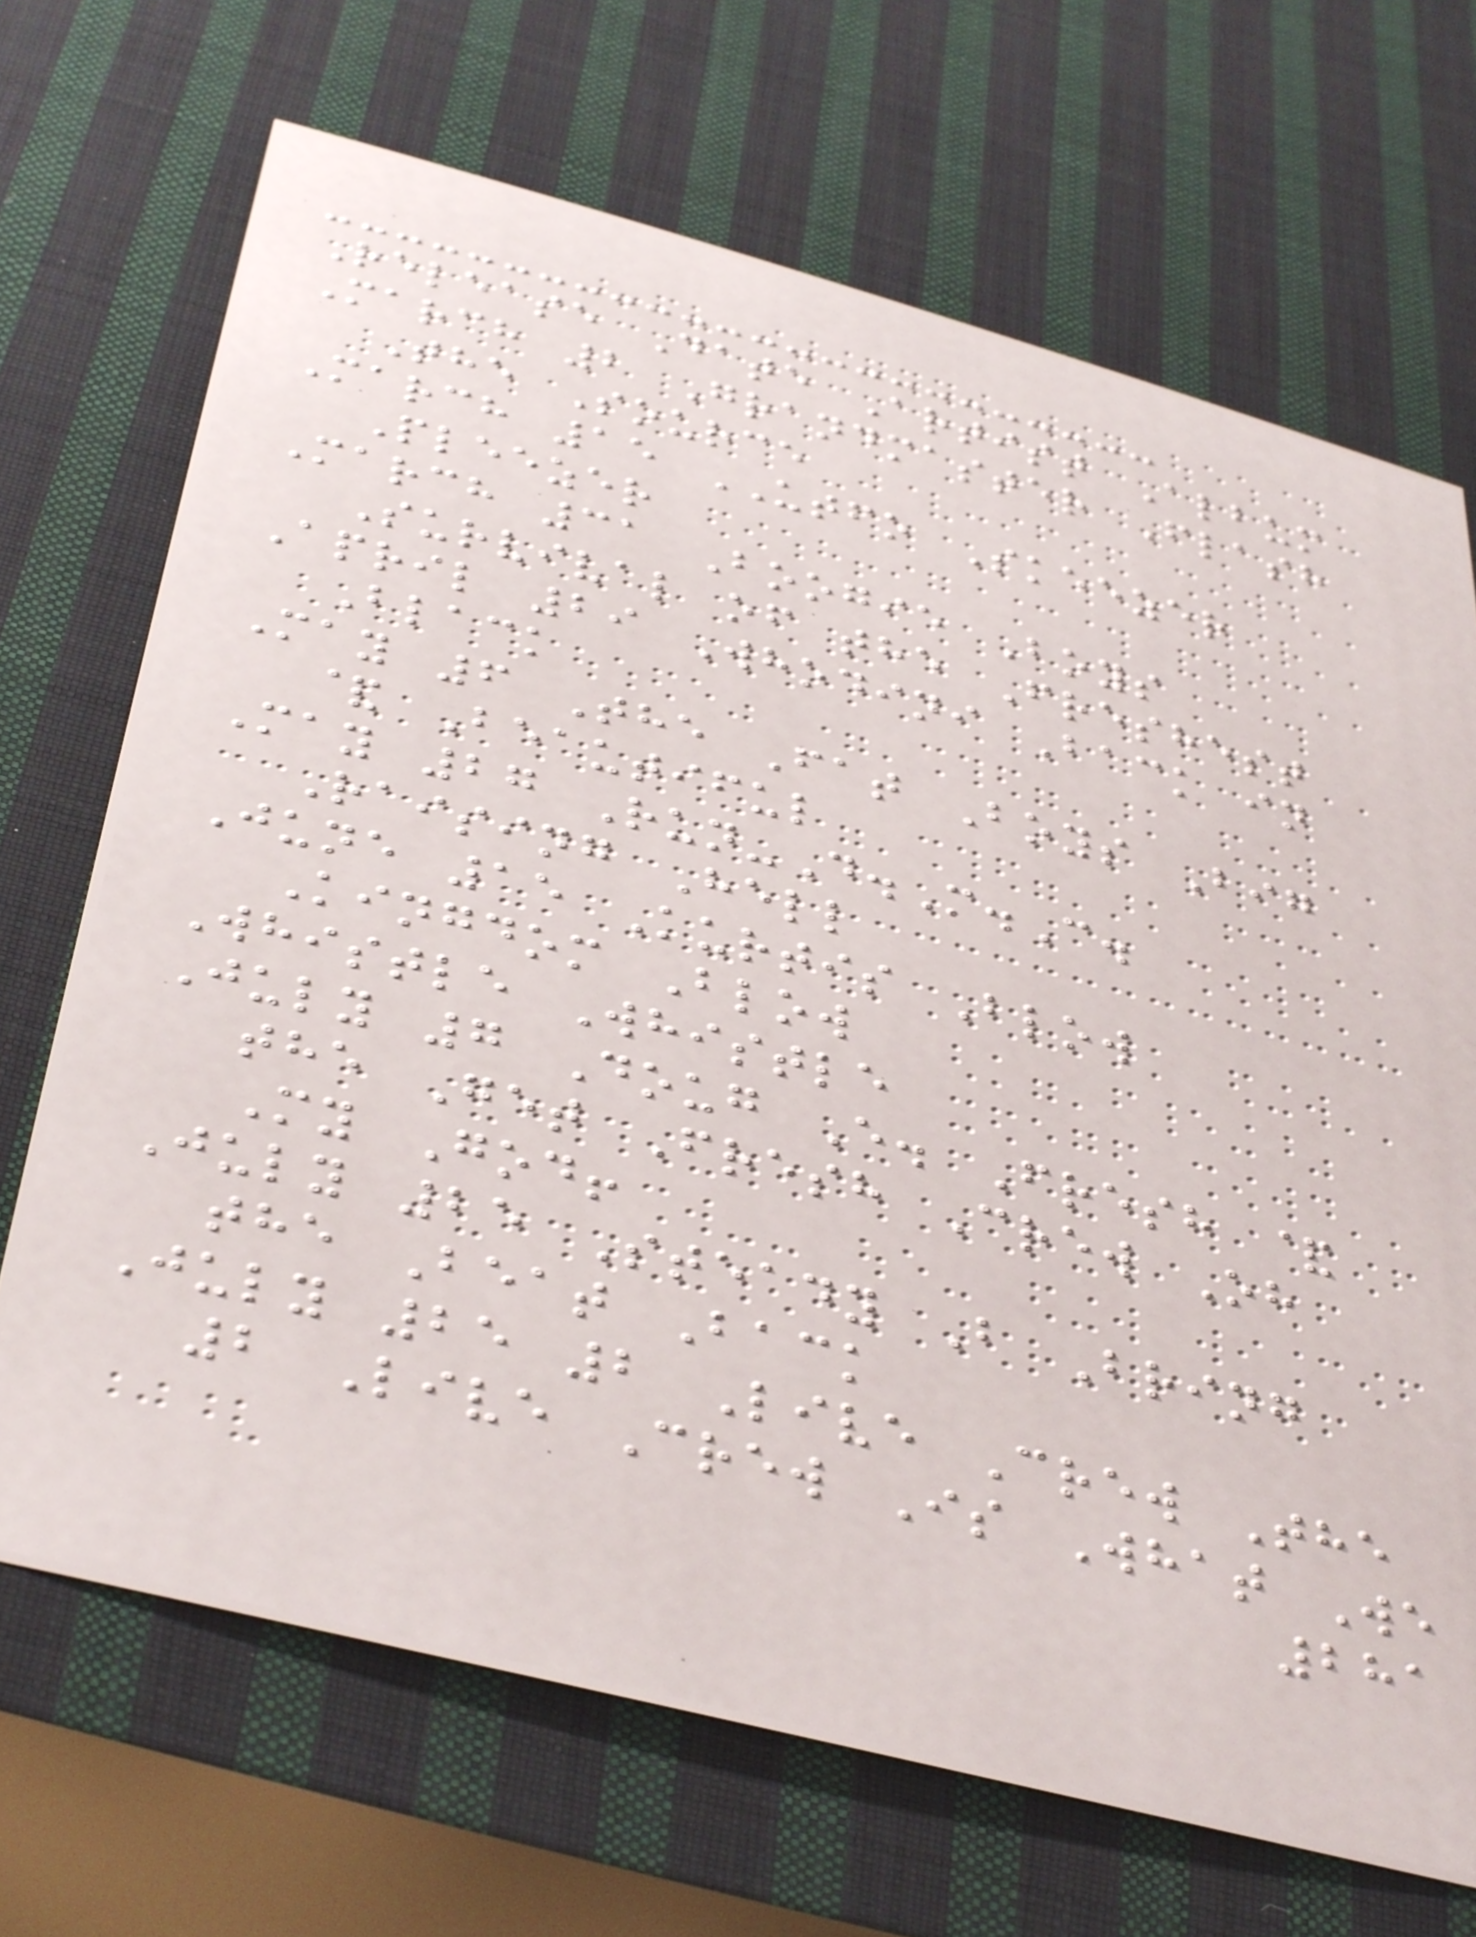Release Date Artist Album
March 2 Grandmaster Flash
The Source
March 15 UTFO Skeezer
Pleezer
March 31 Boogie Boys
Survival of the Freshest
April 29 Whodini Back in
Black
May 6 The Fat Boys Big
& Beautiful
May 27 Run-D.M.C.
Raising Hell
June 15 Kurtis Blow
Kingdom Blow
Whistle Whistle
July 7 Doug E. Fresh &
the Get Fresh Crew Oh
My God!
July 25 Steady B Bring
the Beat Back
July 25 2 Live Crew The
2 Live Crew Is What We
281
